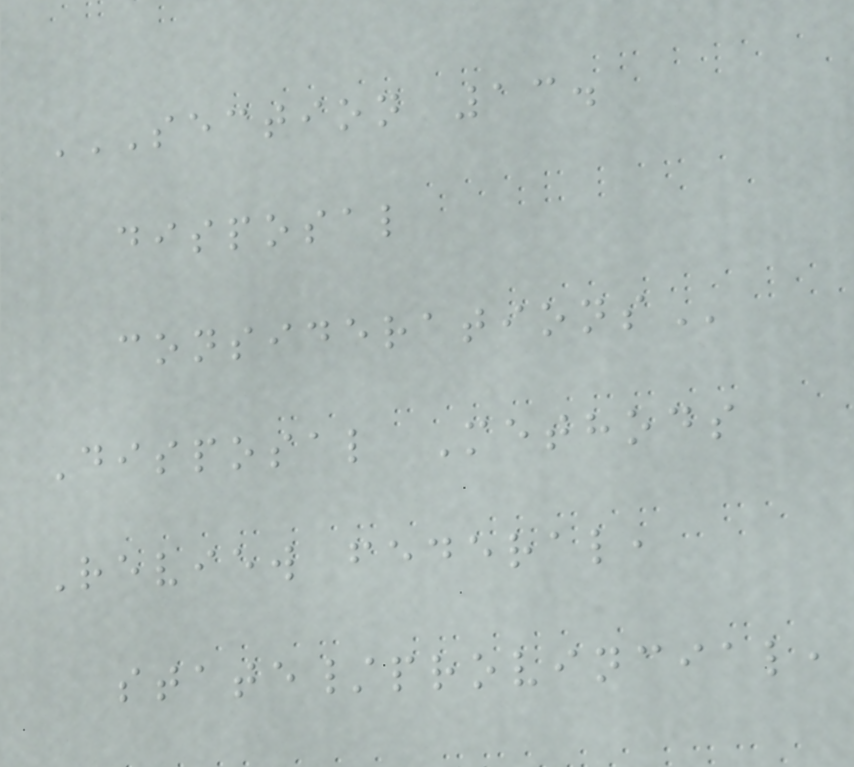SECTION 13.
DISPOSAL
CONSIDERATIONS
Disposal Methods
Review federal,
state/provincial,
